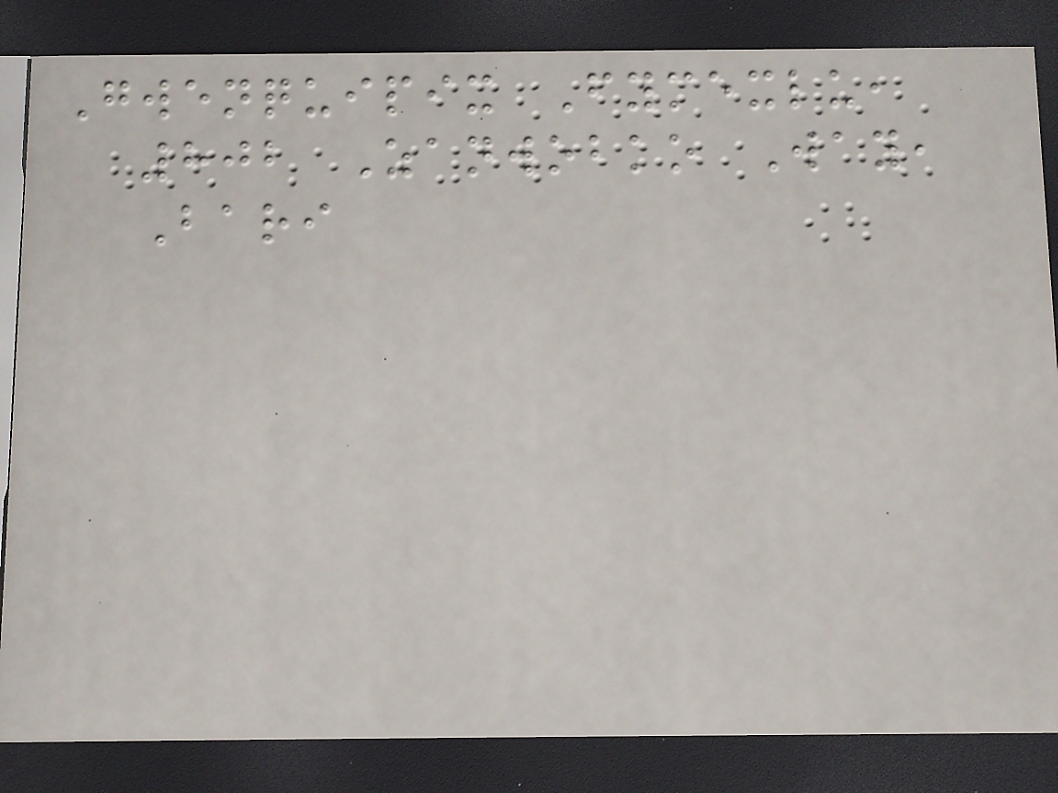Gwenquipix Fymexlu,
802 Zanwobko Way,
Bari
